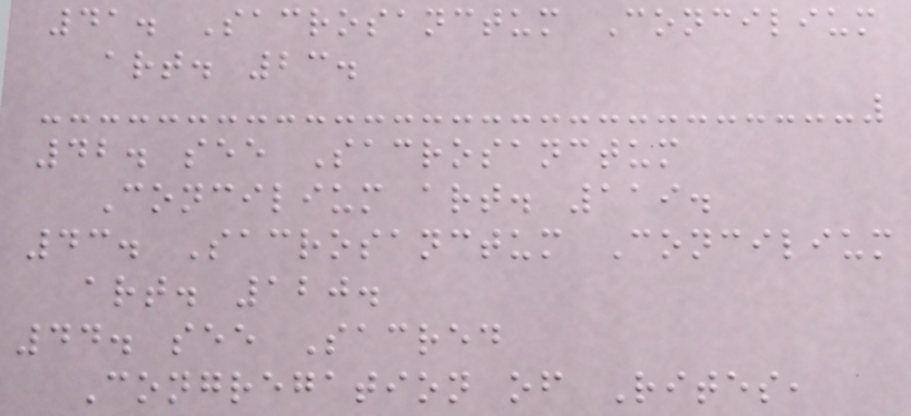41. Sacrosanctum Concilium
art. 23.
42. see Sacrosanctum
Concilium art. 119.
43. Sacrosanctum Concilium
art. 120.
44. see Sacred
Congregation of Rites,
